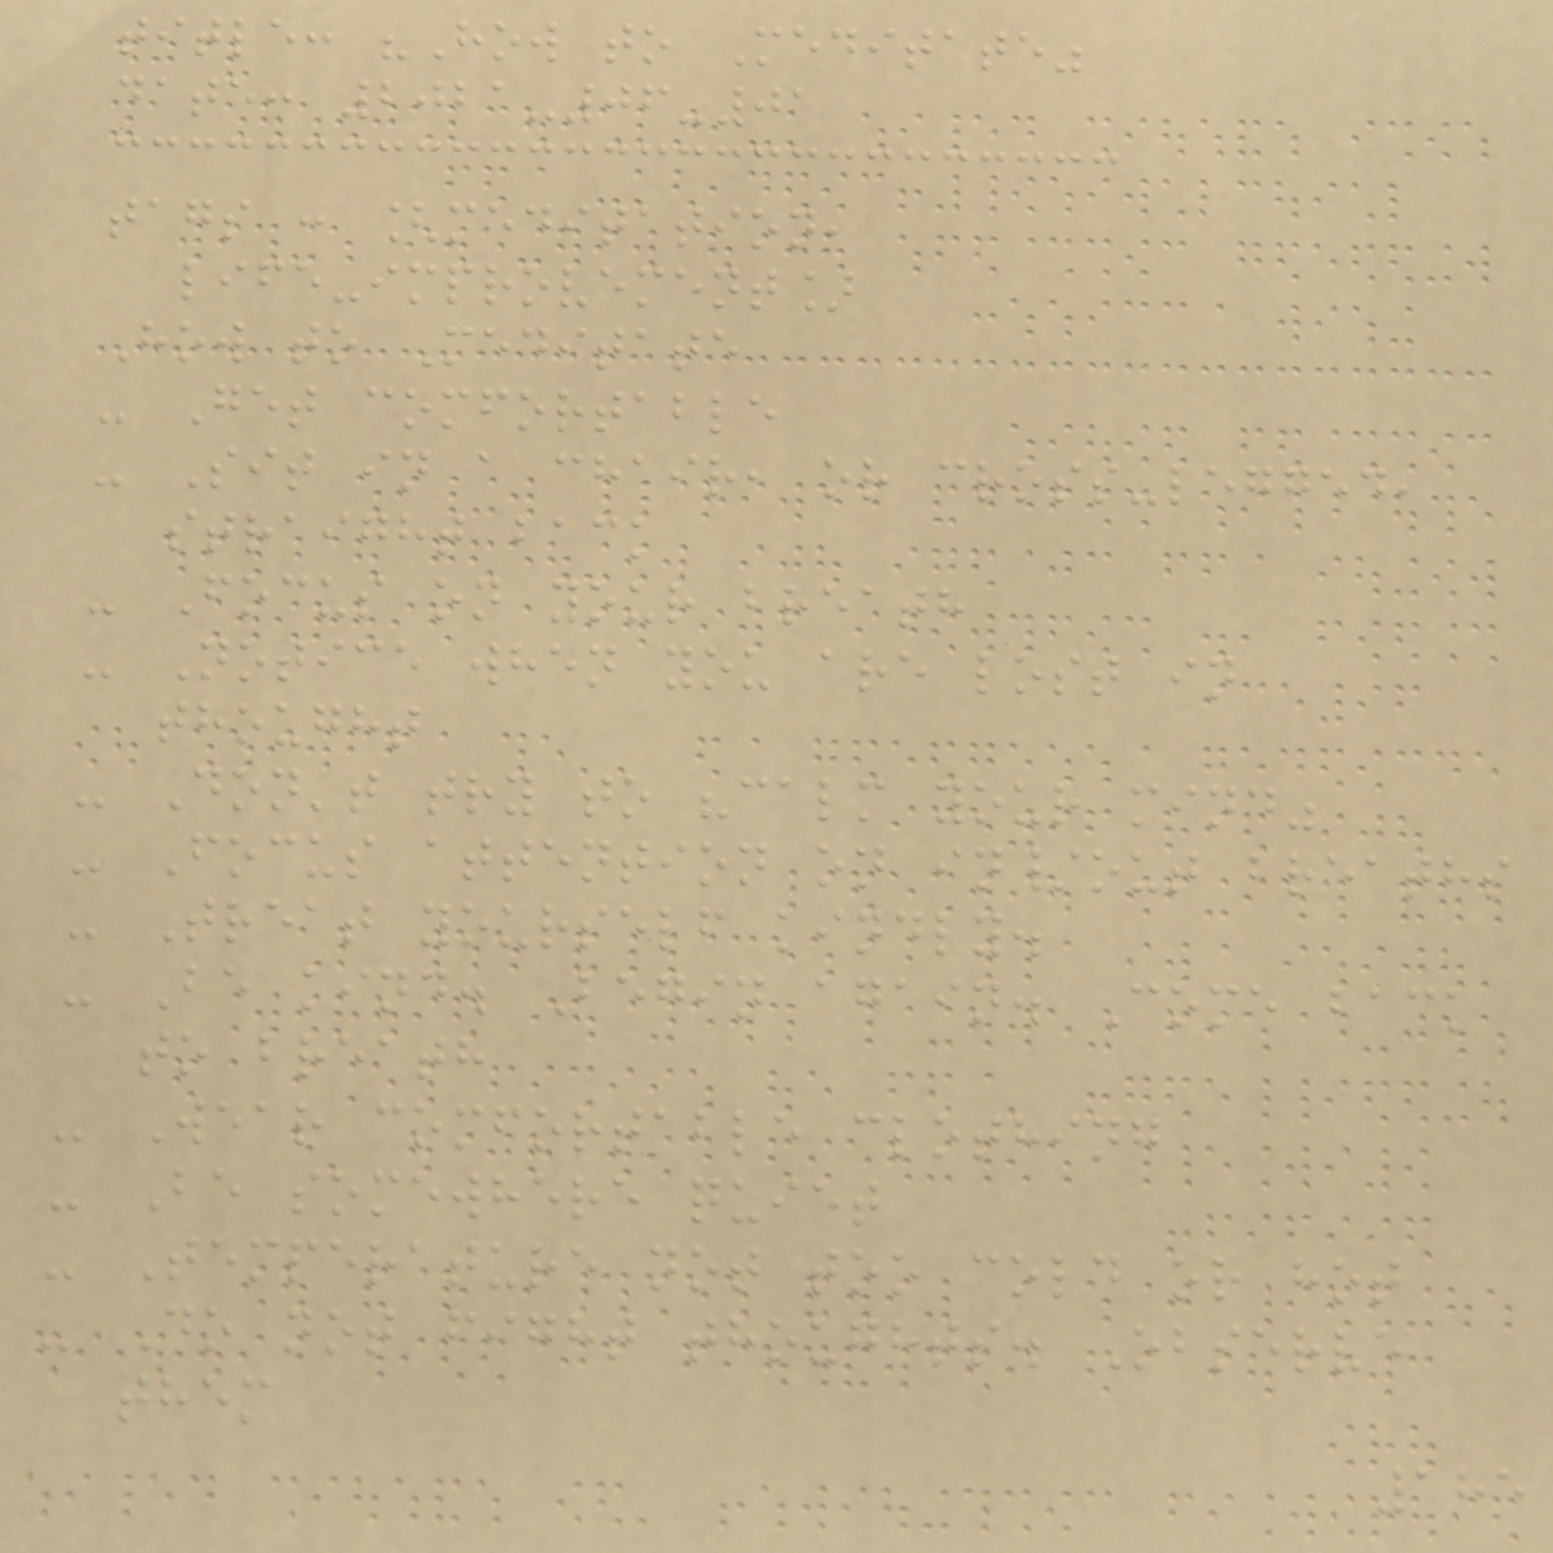title: "How to Meditate"
date: 2021-06-01
tags : [meditation,
life-improvement]
How to Meditate
- Get comfortable
- Sit in a chair, or cross-legged,
straight back
- Focus on your breath
- Notice when you are lost in
thought
- Don't try to "calm your mind"
- Focus attention on in/out breaths
- Treat yourself kindly.
- Be kind. Begin again. Come back
to breath
- Wear comfortable clothing
- Be somewhere quiet
- Temperature not too cold or hot
- Do not fight thoughts. Observe
them
185
